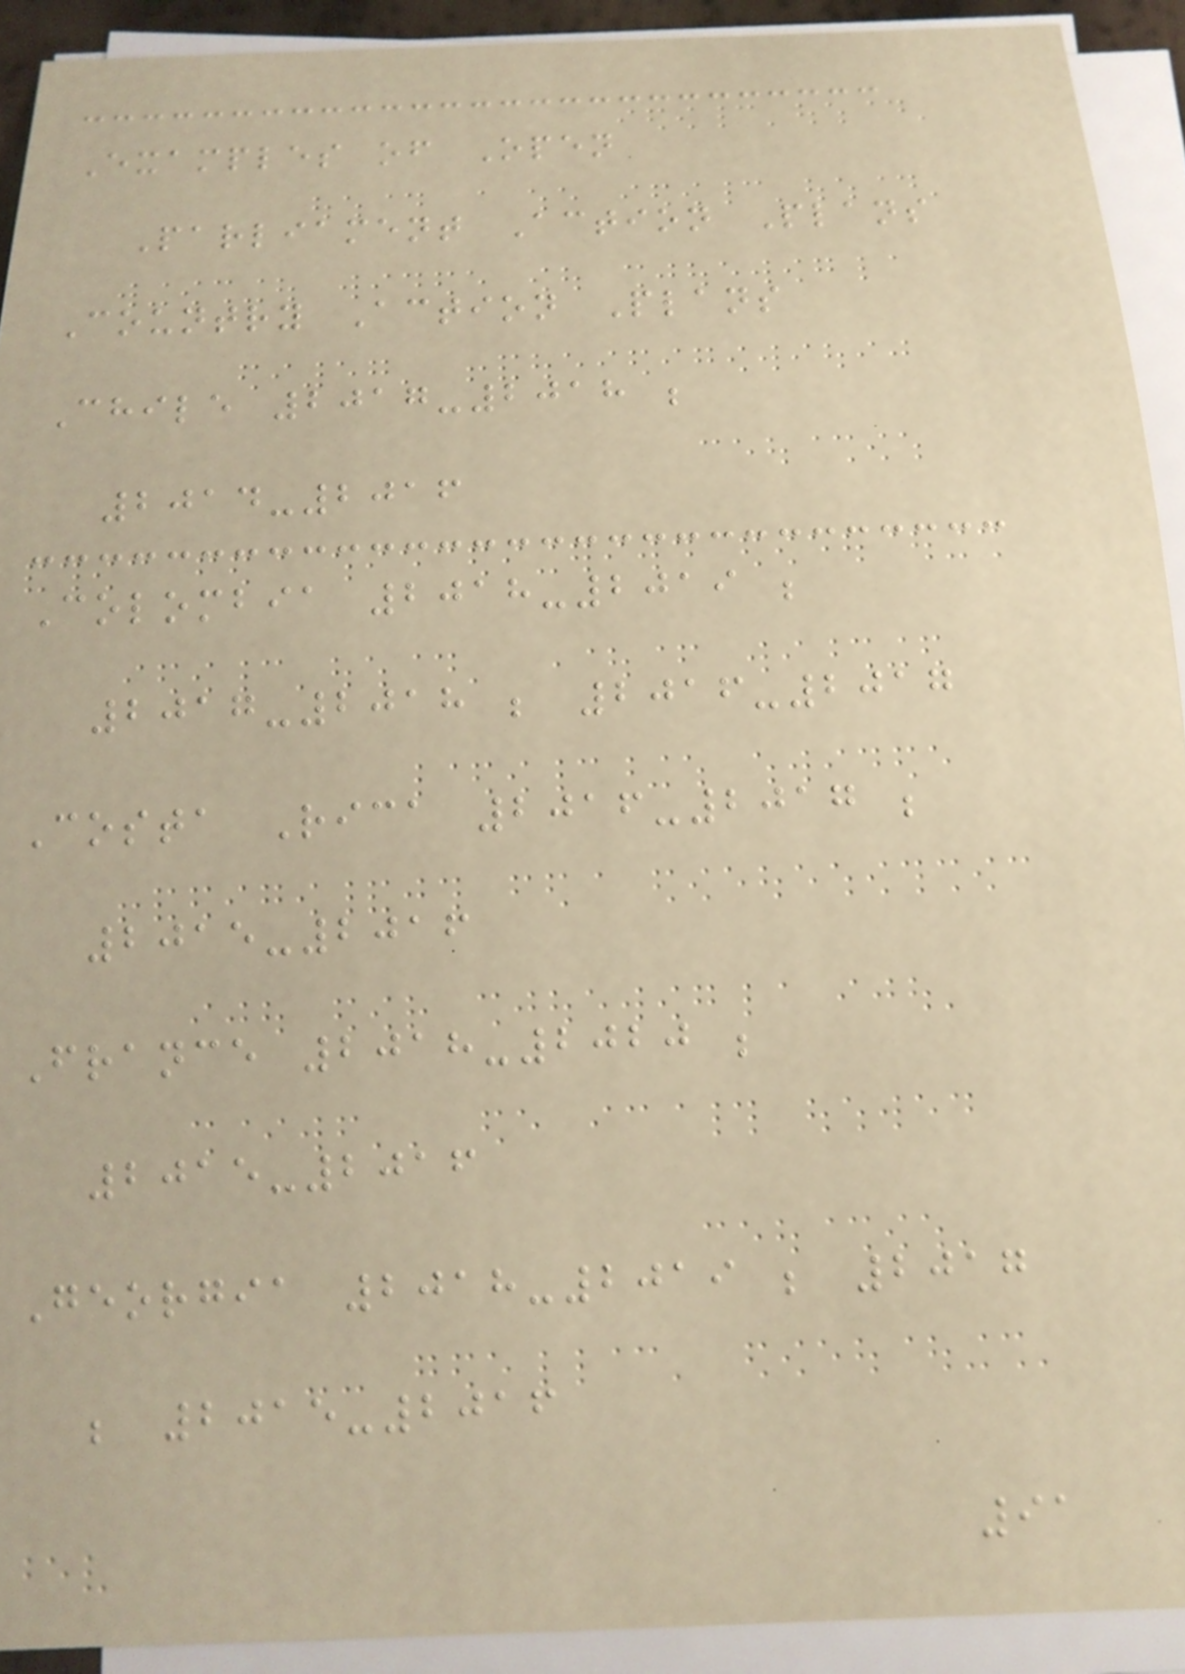Examples of Open
Parliament Action Plans
Country Action Plans
Chile 2017-2018 ;
2014-2016
Colombia 2018-2019 ;
2017-2018 ; 2016-2017
Costa Rica 2016-2017 ;
2015-2016
France 2018-2020 ;
2015-2016
Georgia 2018-2019 ; 2017
; 2015-2016
91
